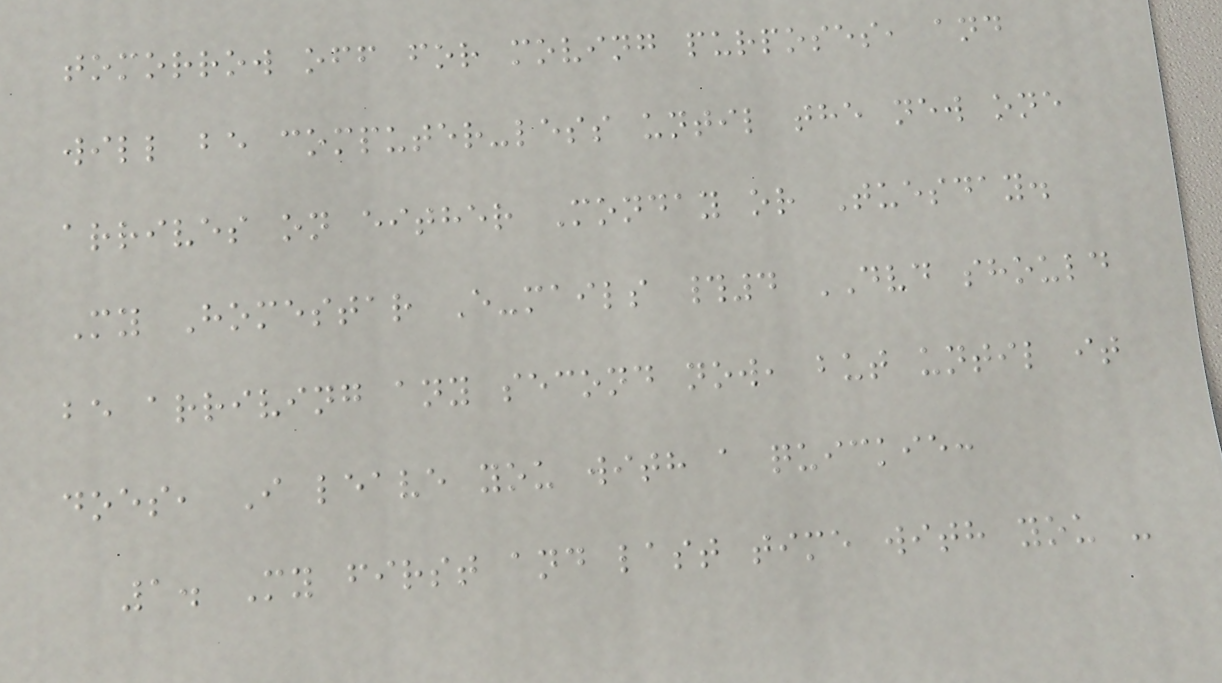tomorrow off for moving purposes, and
will be computer-less until the new one
arrives on either Monday or Tuesday.
My Homestar E-mails #4 DVD should
be arriving any second now, but until it
does, I leave you with a quickie:
1. My first and last time with you -
